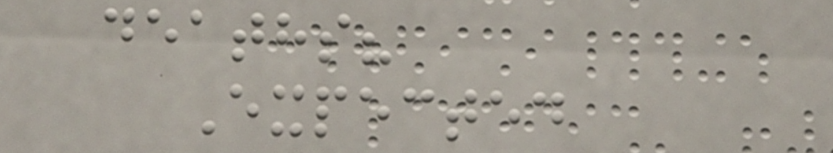deaths?
Expected
